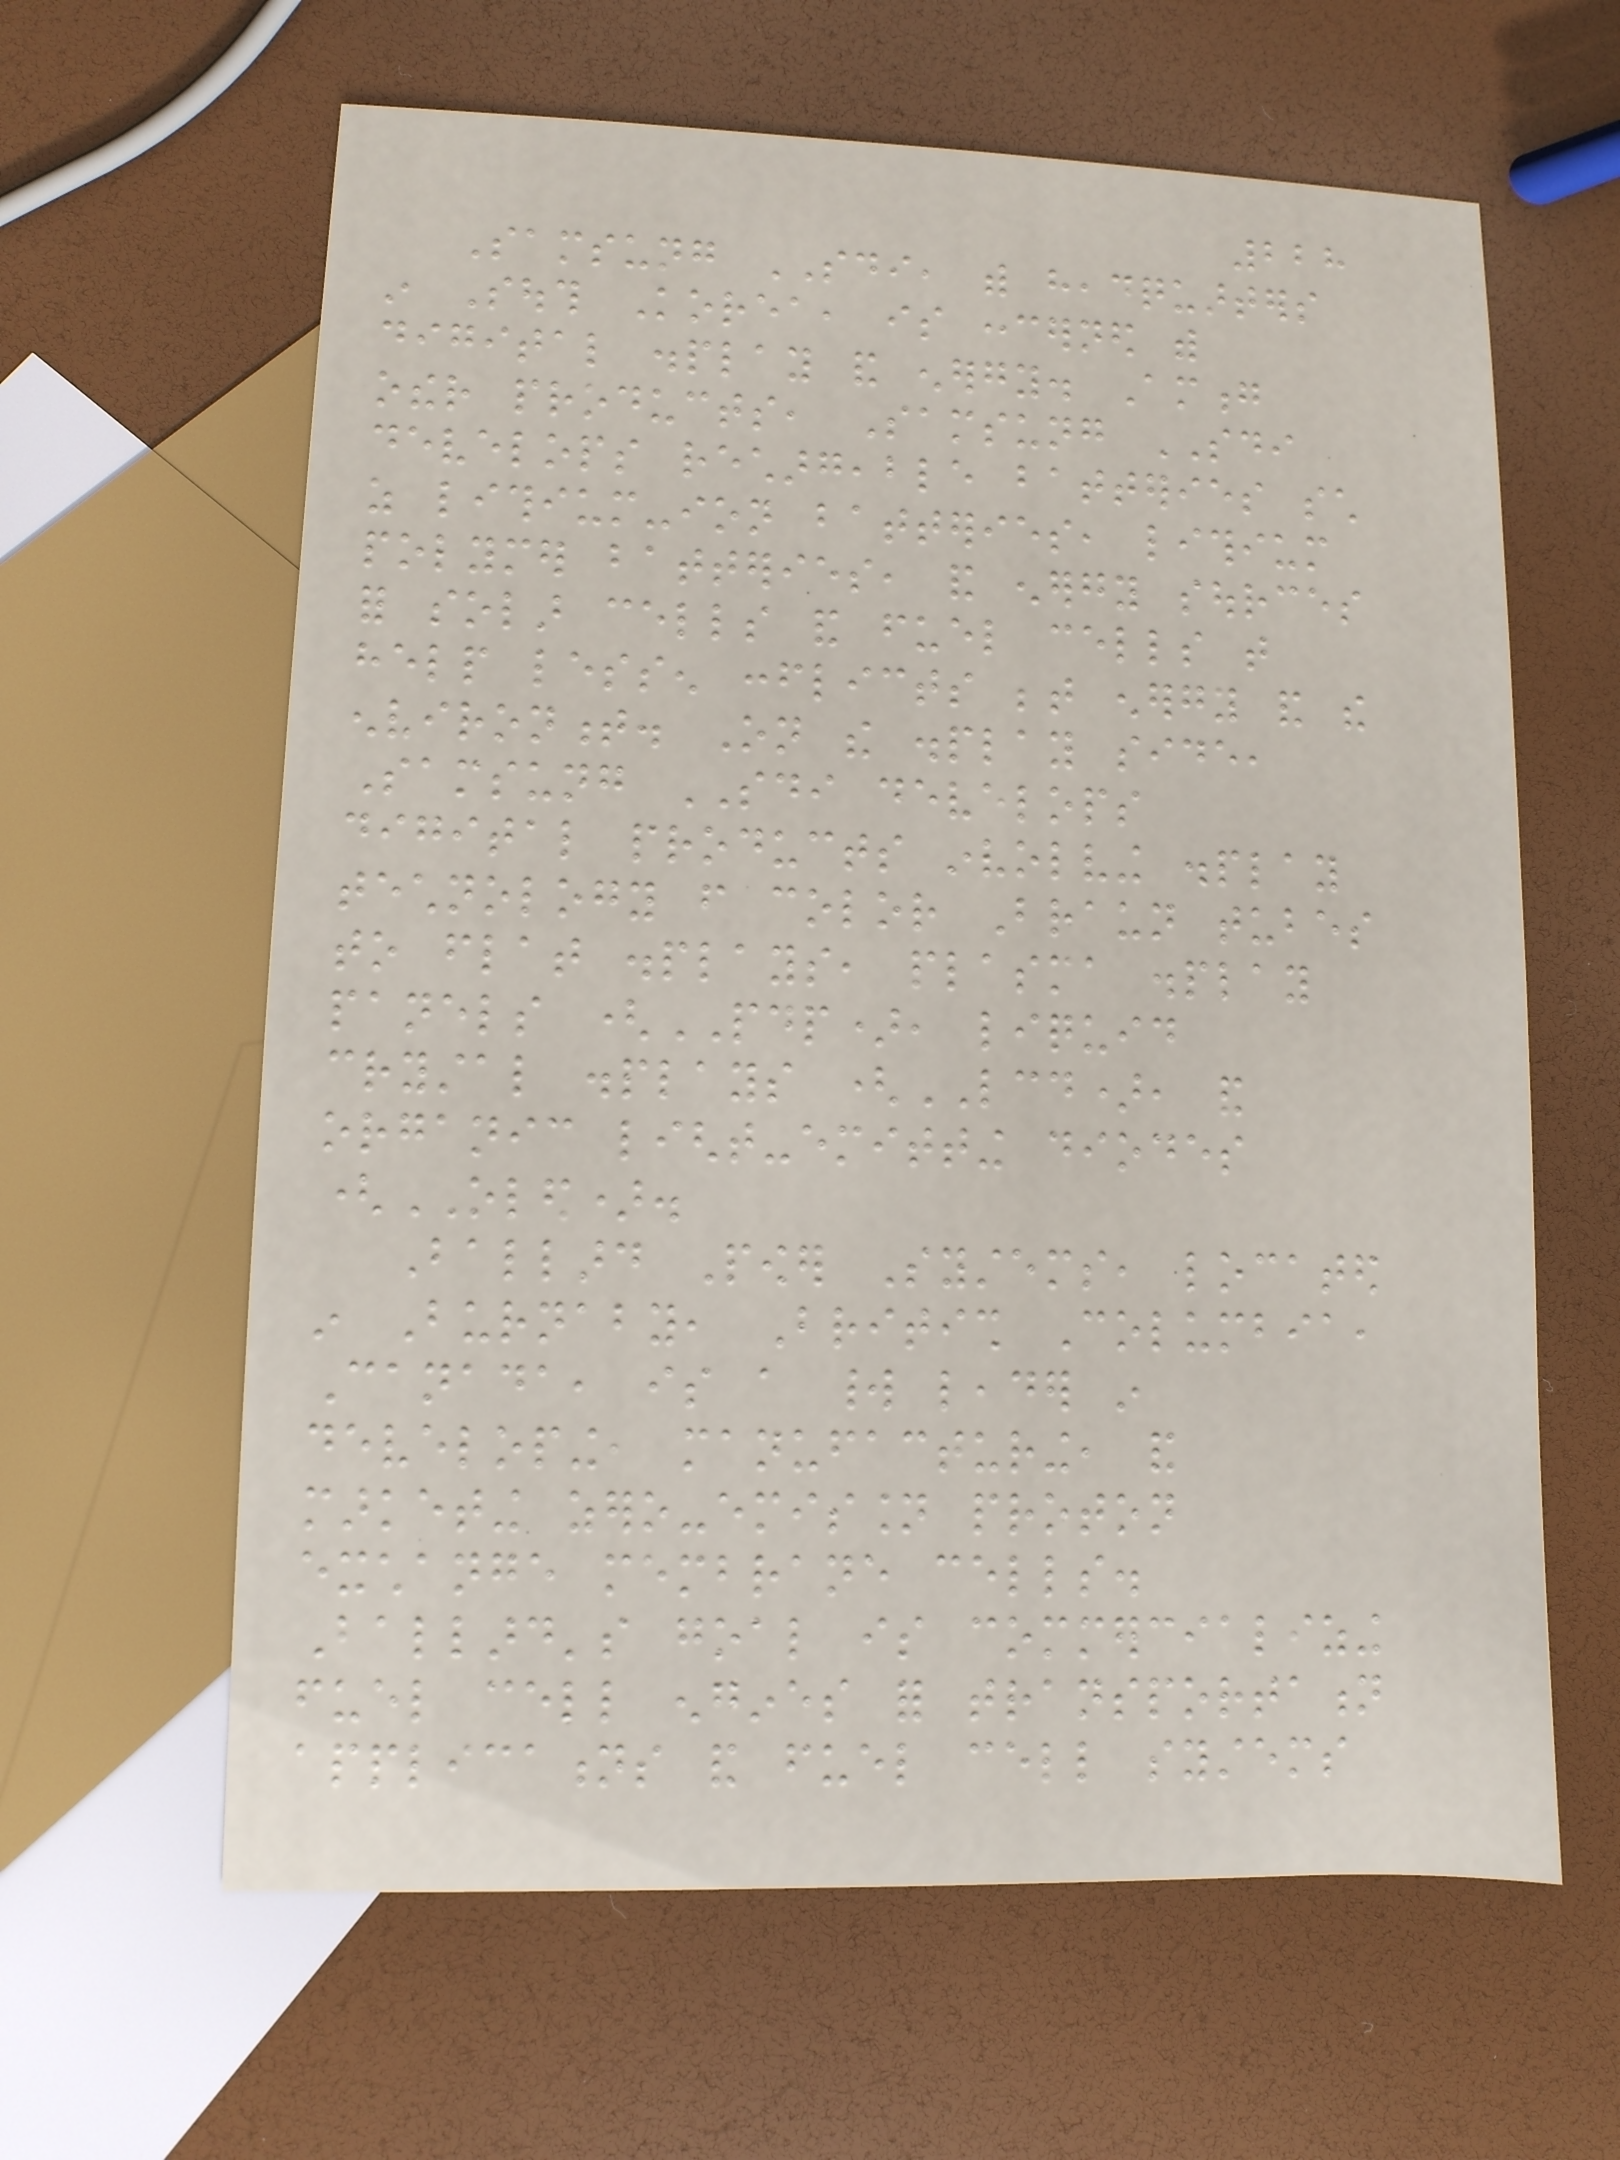228
Samsung SDI, with headquarters
in South Korea, is concerned with
digital display and energy. Among
other products, Samsung SDI
develops rechargeable batteries such
as lithium-ion batteries, lithium
polymer batteries, and energy sources
for solar cells and fuel cells that
help lessen conflicts between energy and the
environment. On the display side,
Samsung SDI develops
digital products involving display
technology from color Braun tubes
to flat displays, plasma display
panels (PDP), liquid
crystal displays (LCD), and
organic light-emitting diodes
(OLED).
Ballard Power Systems, located
in Burnaby, British Columbia,
Canada, is a world leader in
developing, manufacturing, and
marketing zero-emission proton
exchange membrane cells.
Ballard's goal is commercializing
fuel cell engines for transportation
applications and fuel cell systems
